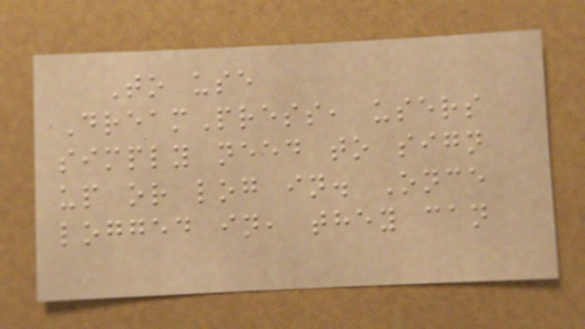To use
DreamPress, users
simply need to sign
up or log in. Once
logged in, they can
